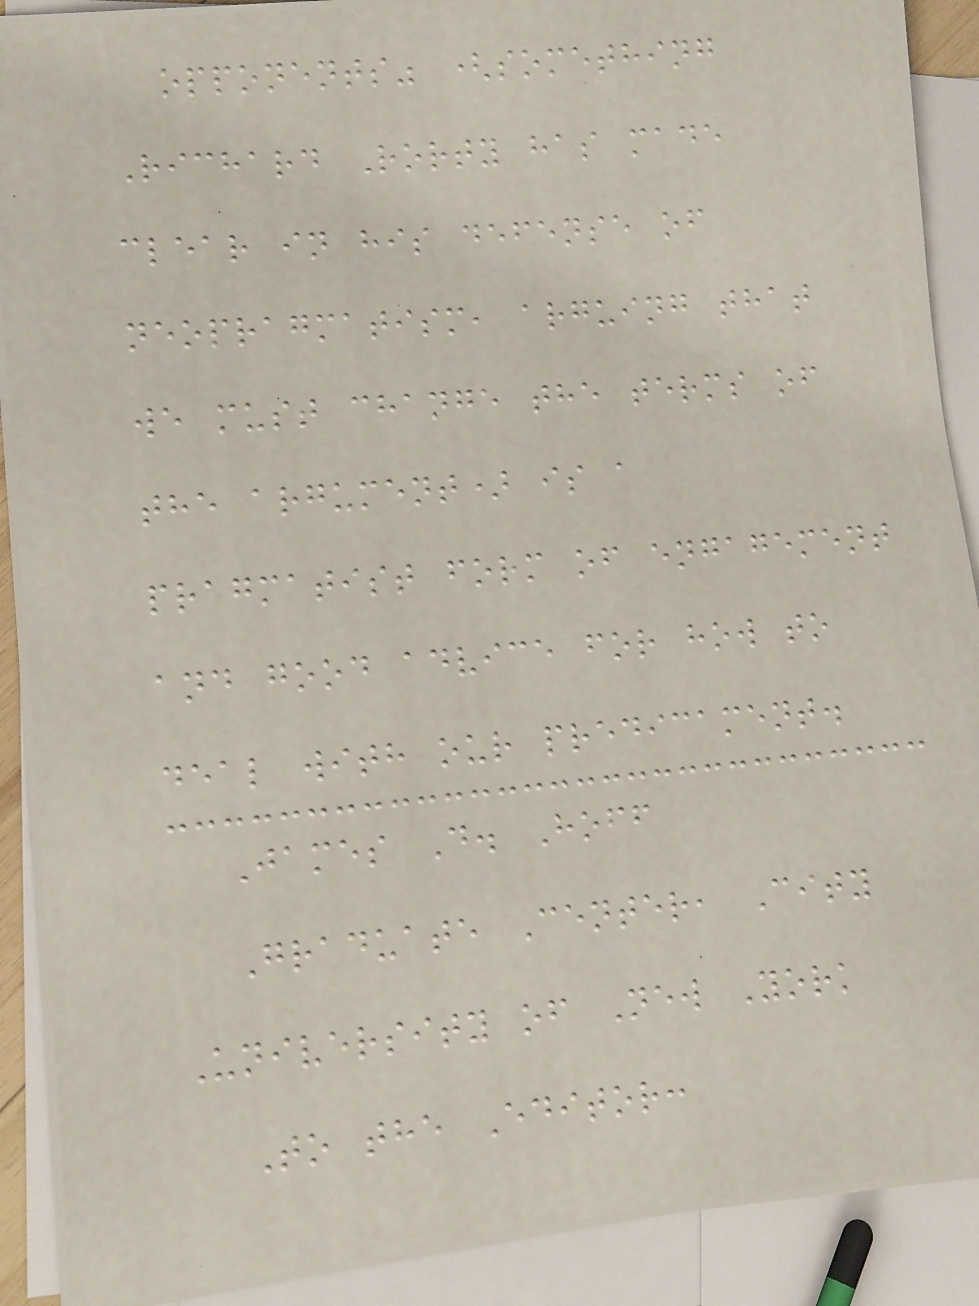opponents" (something
Richard Rorty has made
clear in his defense of
neopragmatism, arguing that
we must change the terms of
the argument) is a
pragmatist form of engagement
and good advice for how to
deal with our predicament.
James D. Hoff
Graduate Center, City
University of New York
To the Editor:
